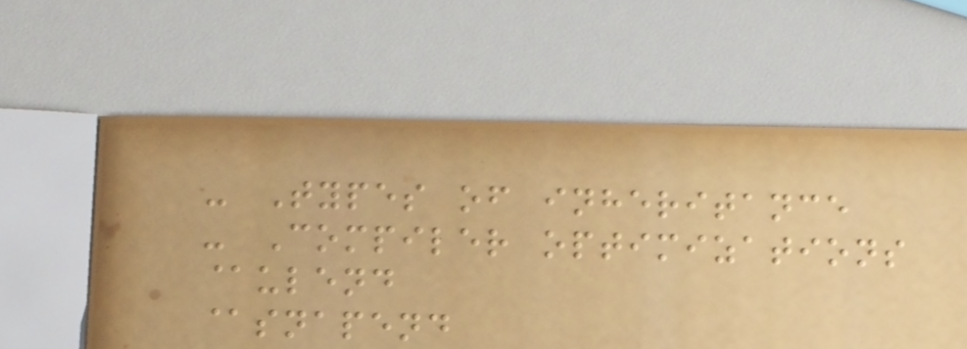- Types of inheritance
- Compiler optimizations
@ulend
@snapend
